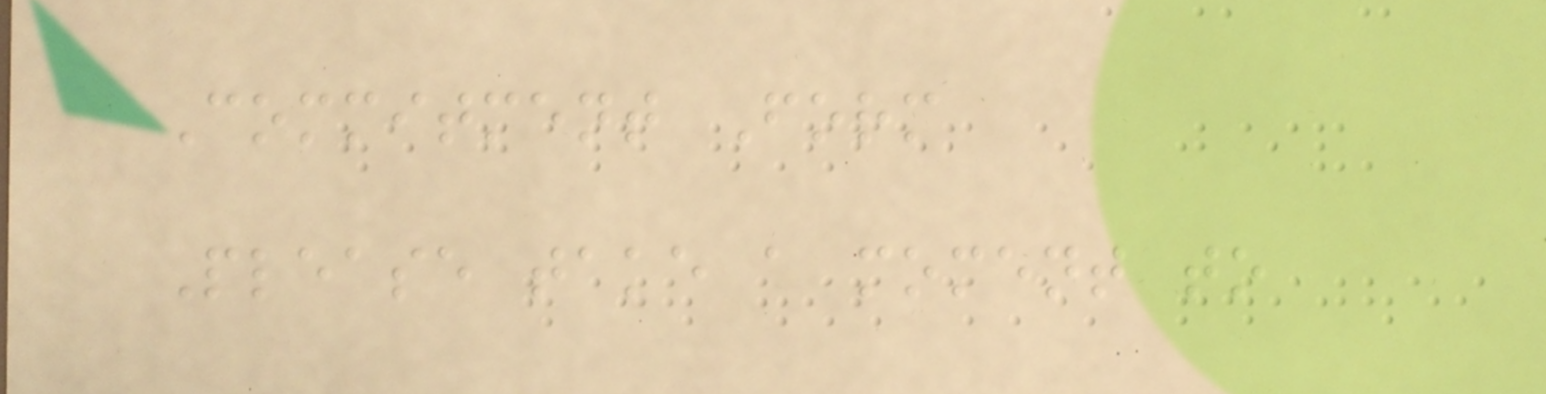Commitment Form
Please take a moment to
